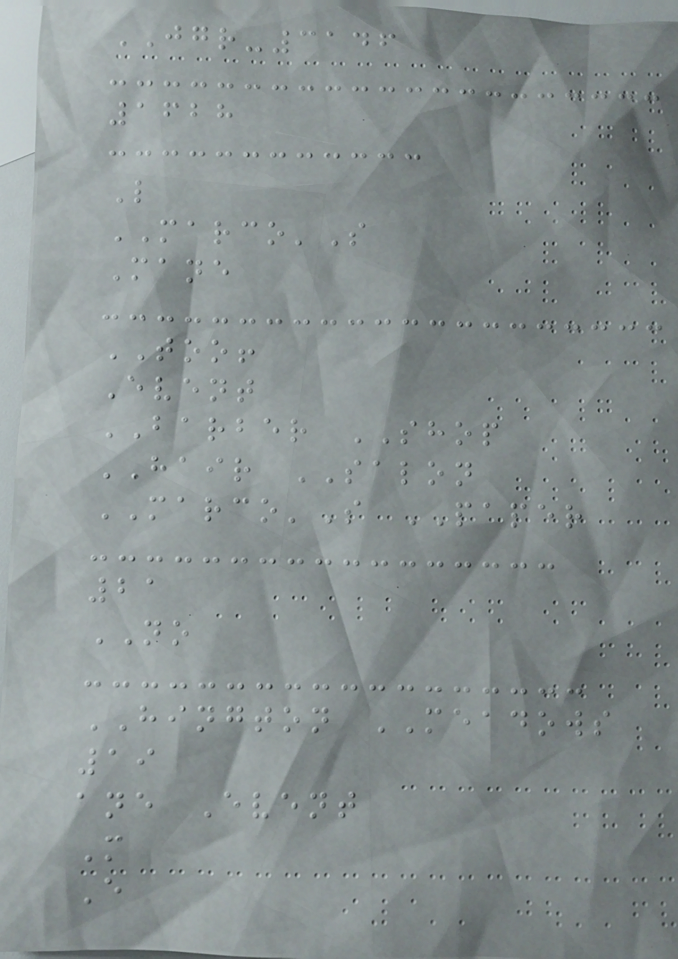JGR-3146
1628
L
MARCO'S
Mane
TOO!
Event
BARBER SHOP
HAIR SALON
MARCO'S PAPER
21
NO
HINGTON MEADOWS
19
ane Event
M
E
